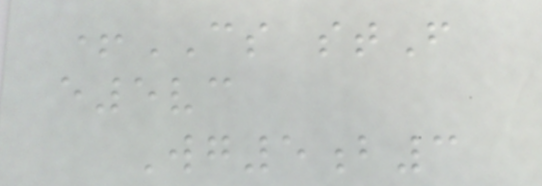+CS stF
e5vc
Wg5b3
